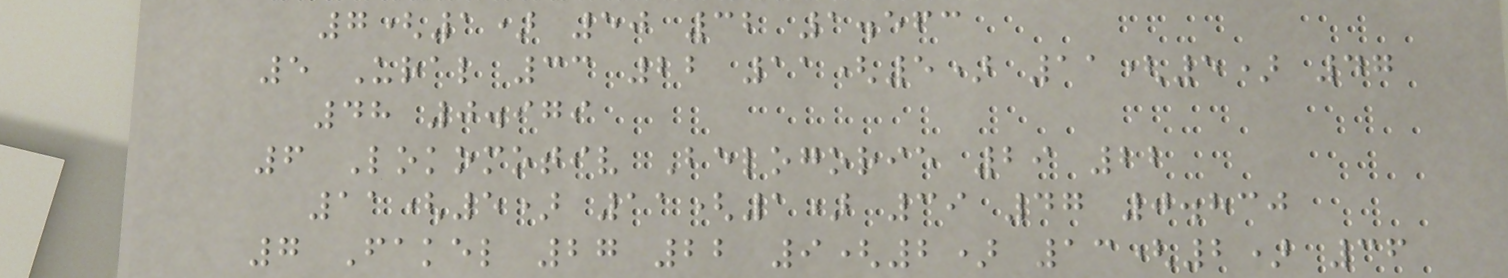7(1) 50 32 1.563
5 Ural 33 22 11(5) 11(5) 47
48 0.979
6 Lokomotiv Belogorie 29 22
11(5) 11(1) 39 47 0.830
7 Fakel 27 22 9(2) 13(2) 36
